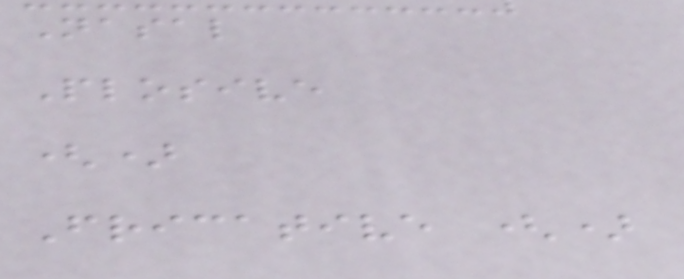Nasal
Plosive
()
Fricative ()
